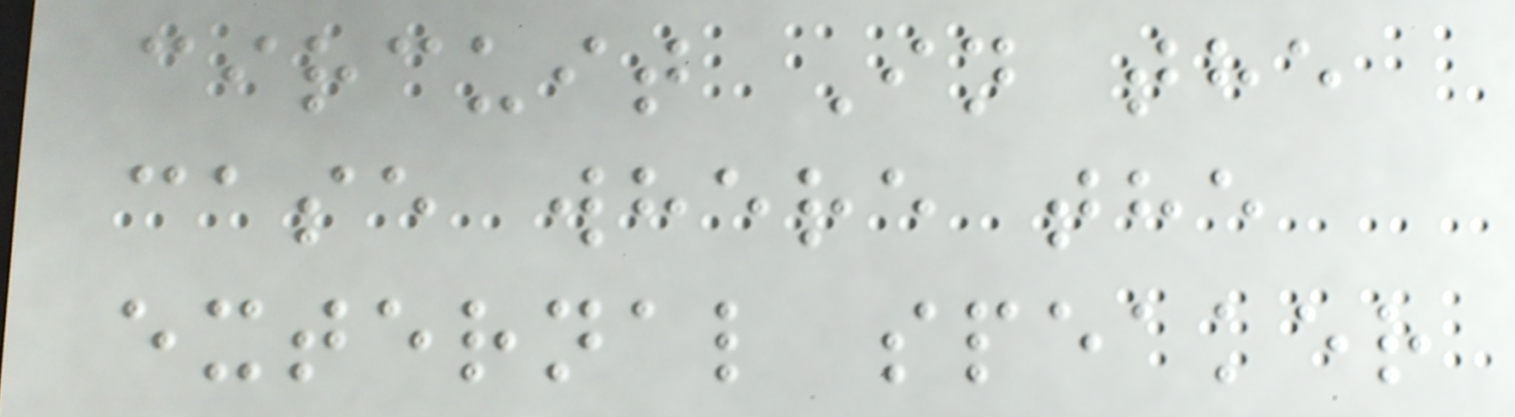circuit In the
case where the
external speaker
